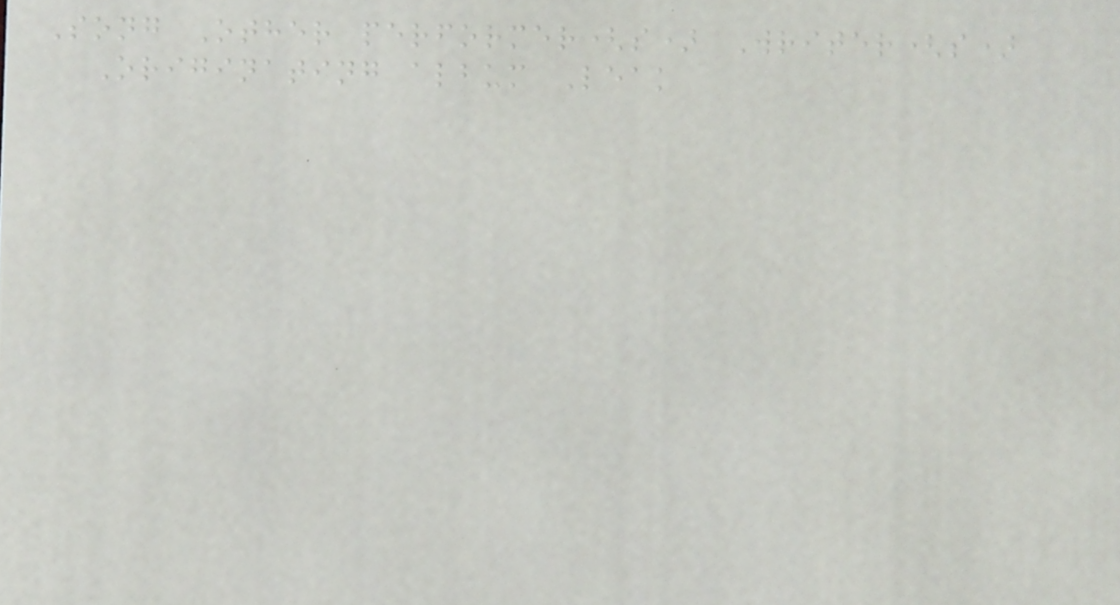Song Other performer(s) Writer(s)
Originating album Leak
